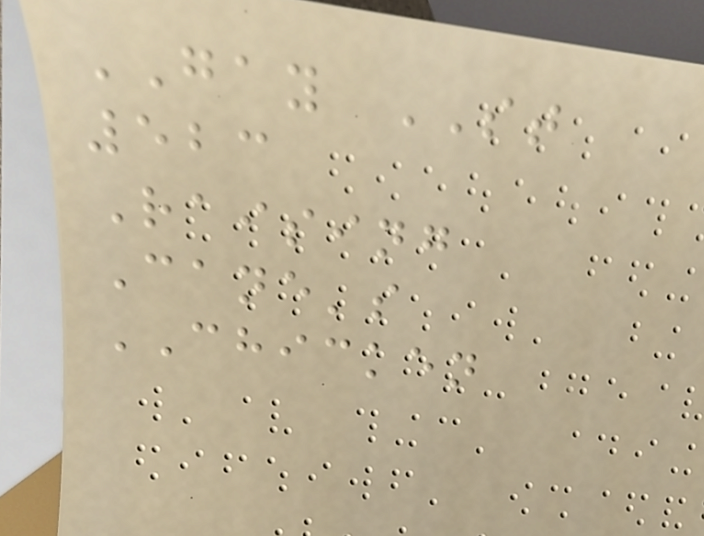GAY ST
523
Raising
Cane's
CHICKEN
